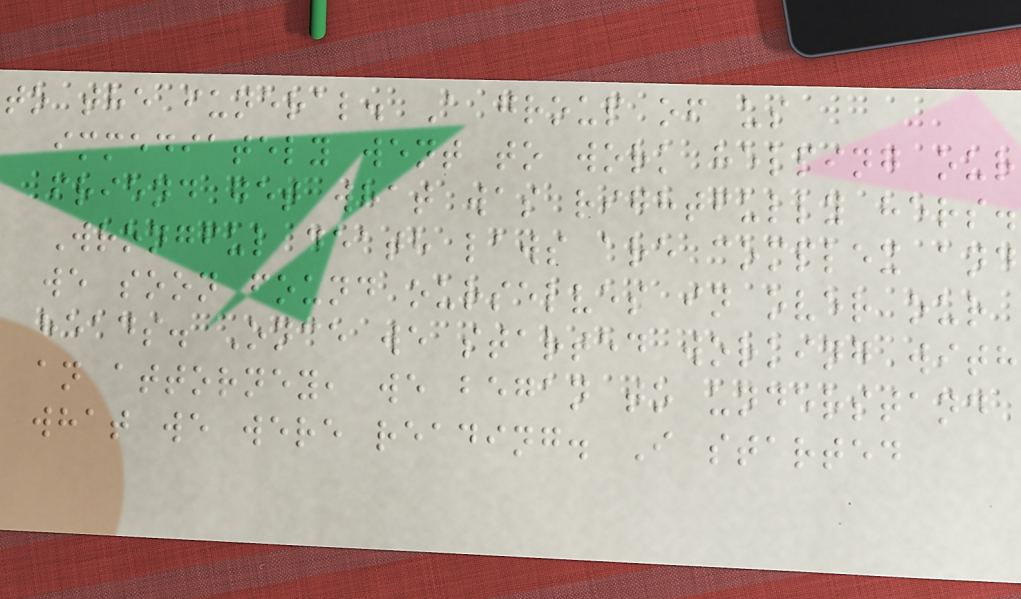to the funeral. A group of us
immediately went to work helping our
friend get what was rightfully hers.
Wrongful death laws are complex and
we soon found ourselves in over our
heads. Once we started working with
an attorney, we began to understand
what we were reading. I started
